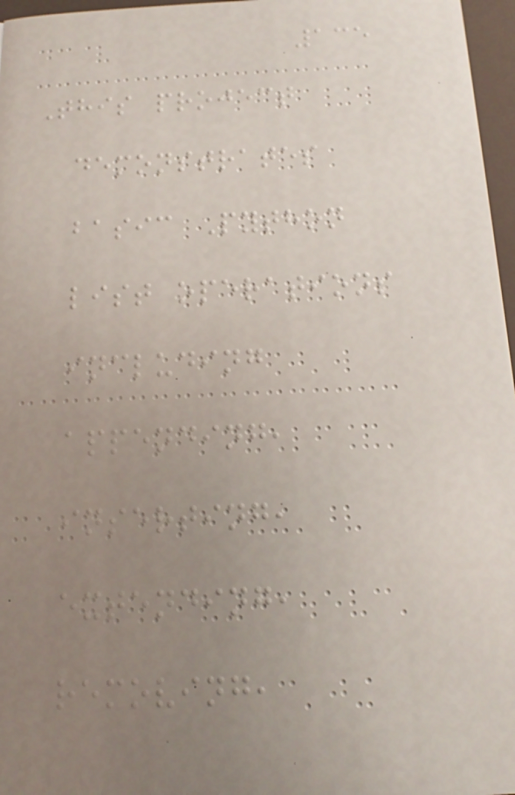135
This project
demonstrates
basic Python
list operations
including
appending,
inserting,
extending,
removing,
